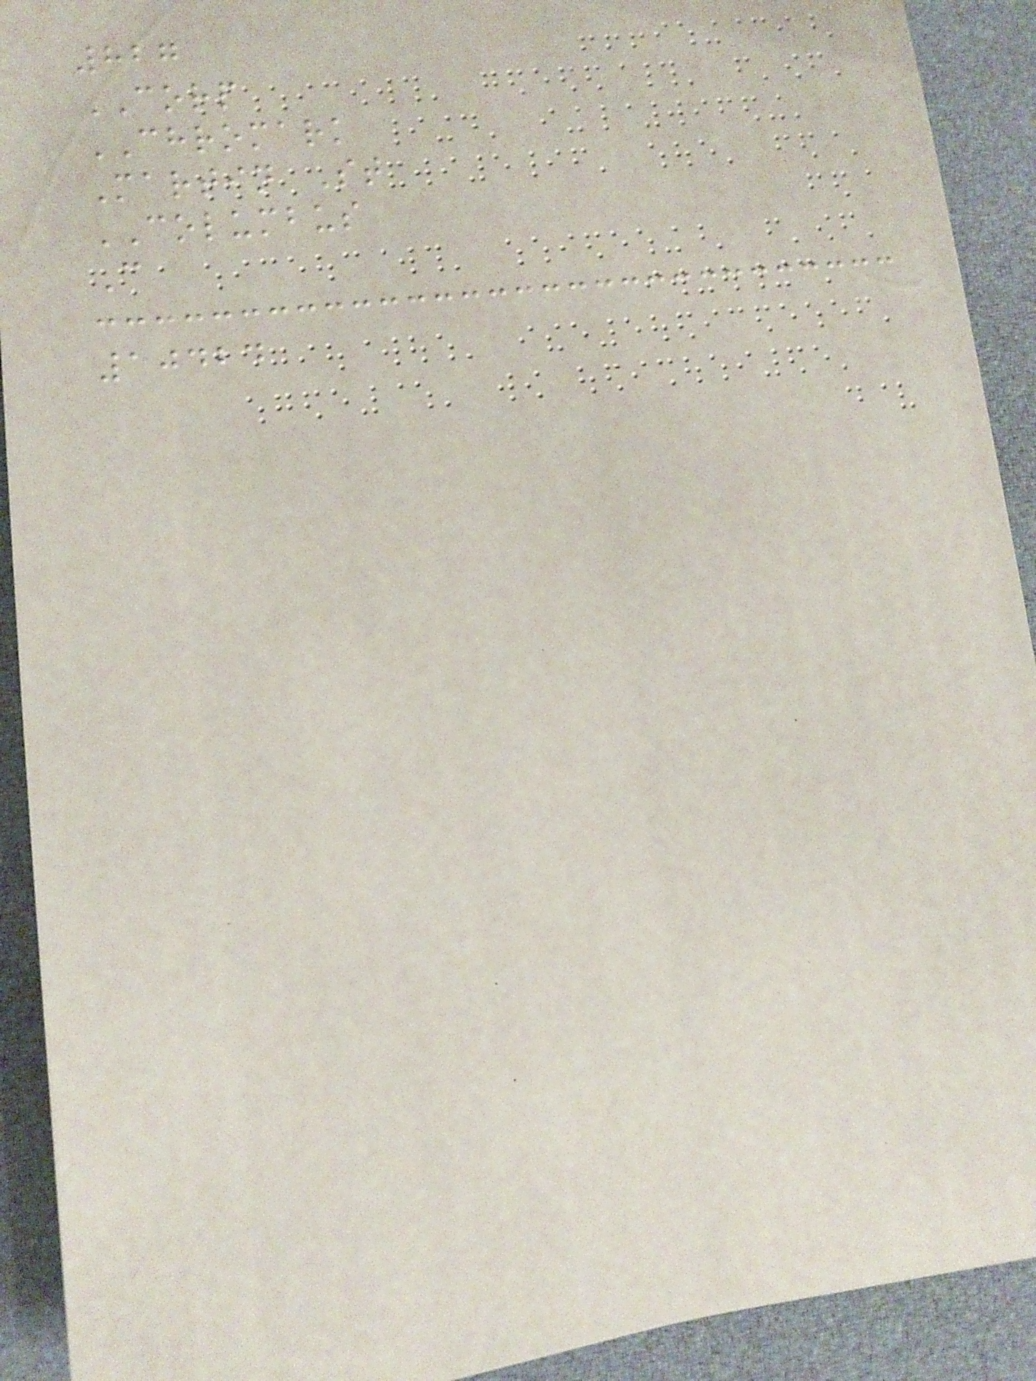827
CORP
CHROMARK
Martin St
COLUMBUS
C
10424
